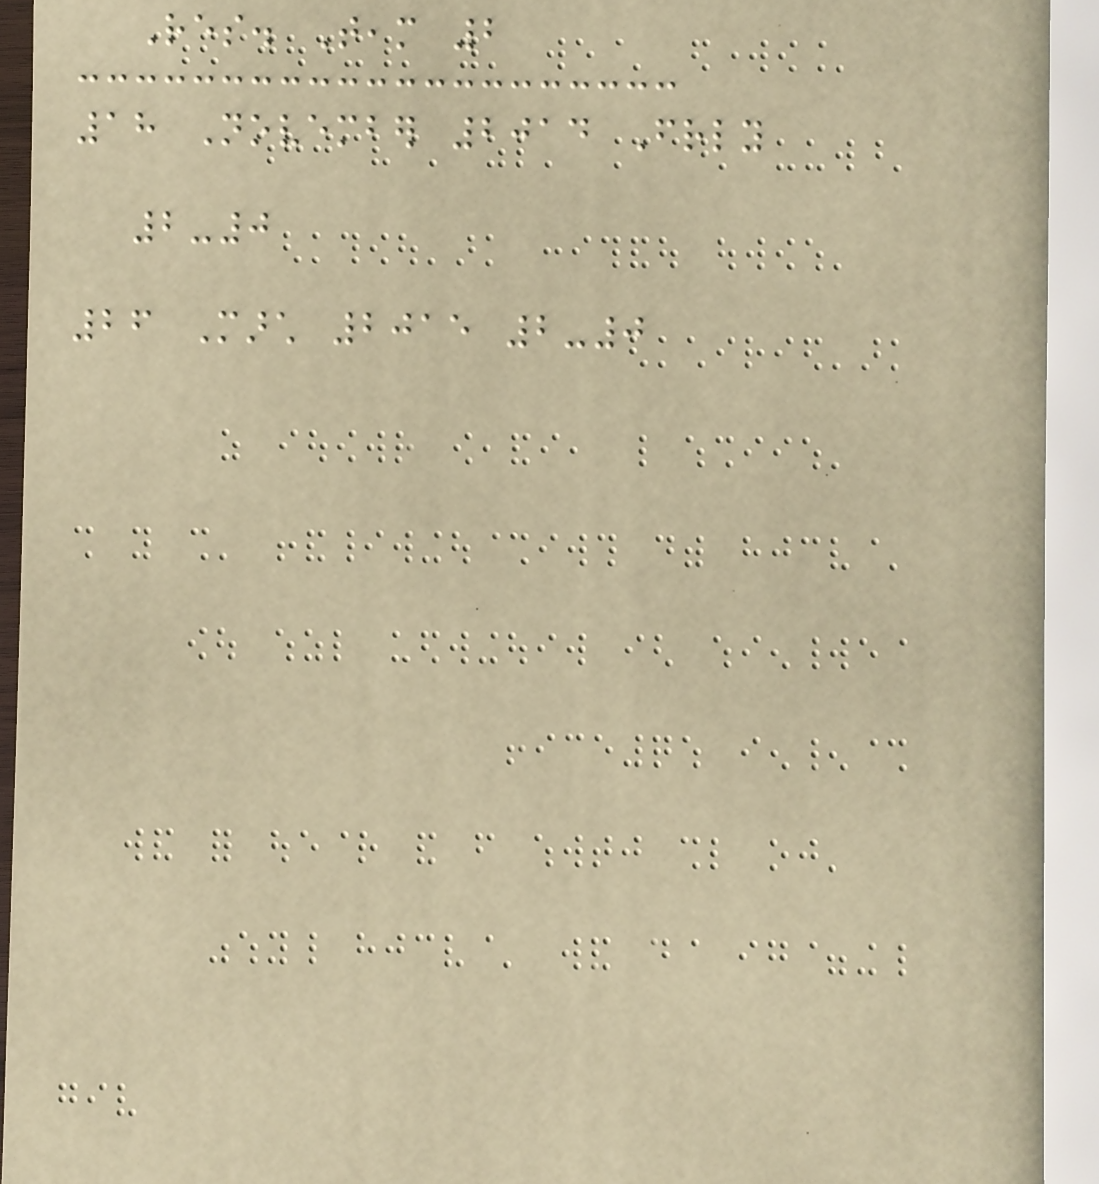Res. Team 2
18 November 2014 Friendly
2-0
26 March 2015 2-0
